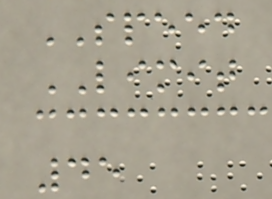SPEED
LIMIT
45
